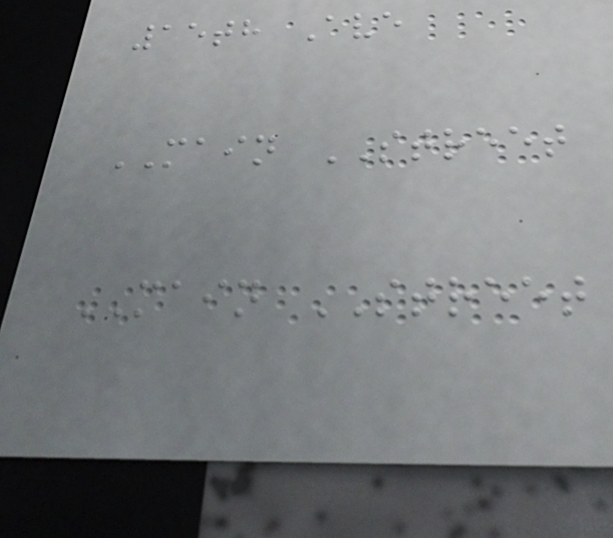15th Ave
MAIN STREET
MAIN STREET
